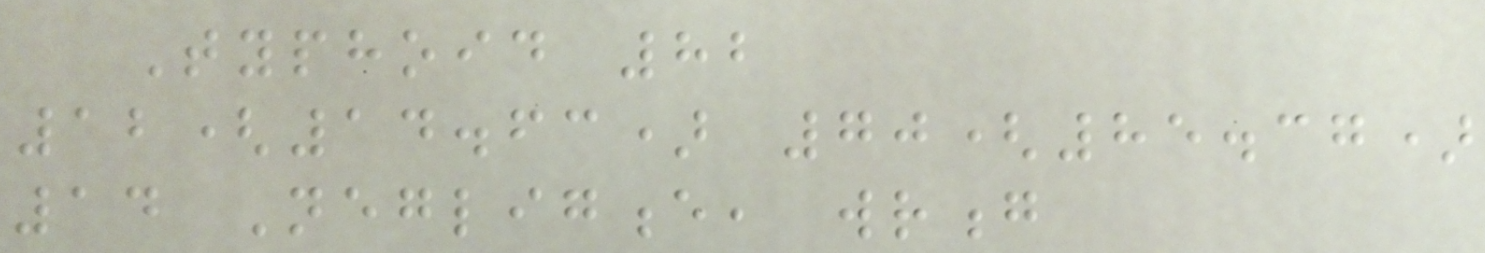Typhoid 82
12(14.63) 70(85.37)
14 Negligence, wrong
